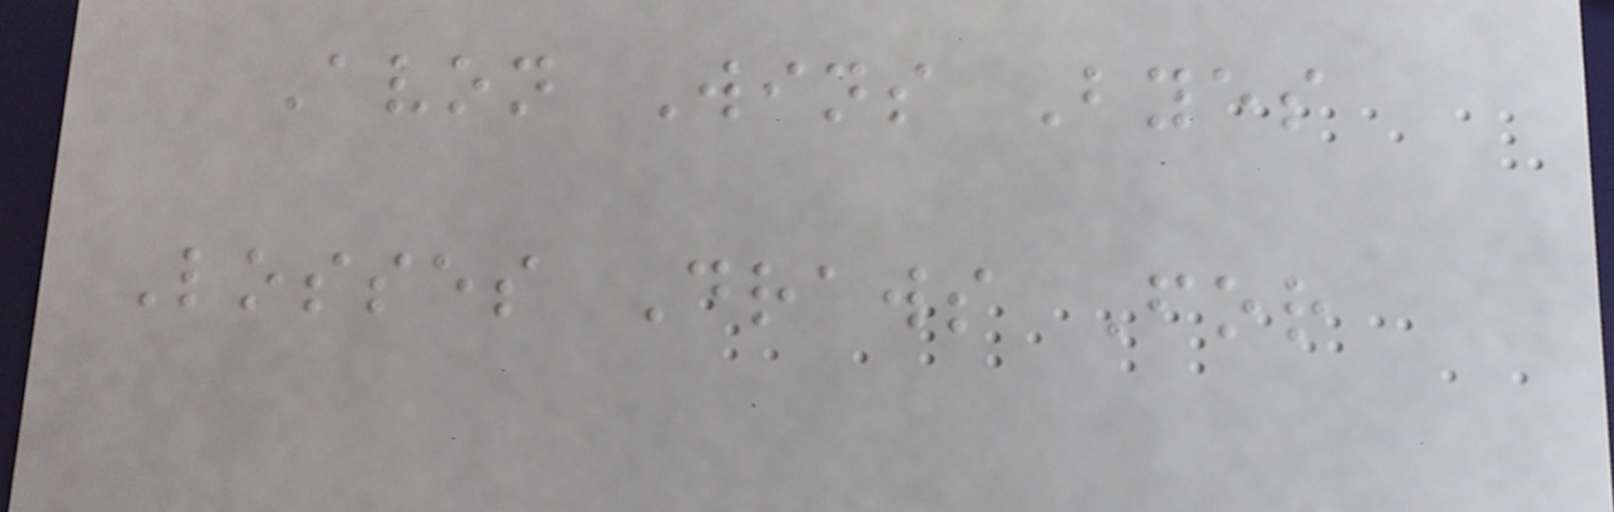Avon Wins Byes
Losses Draws For
